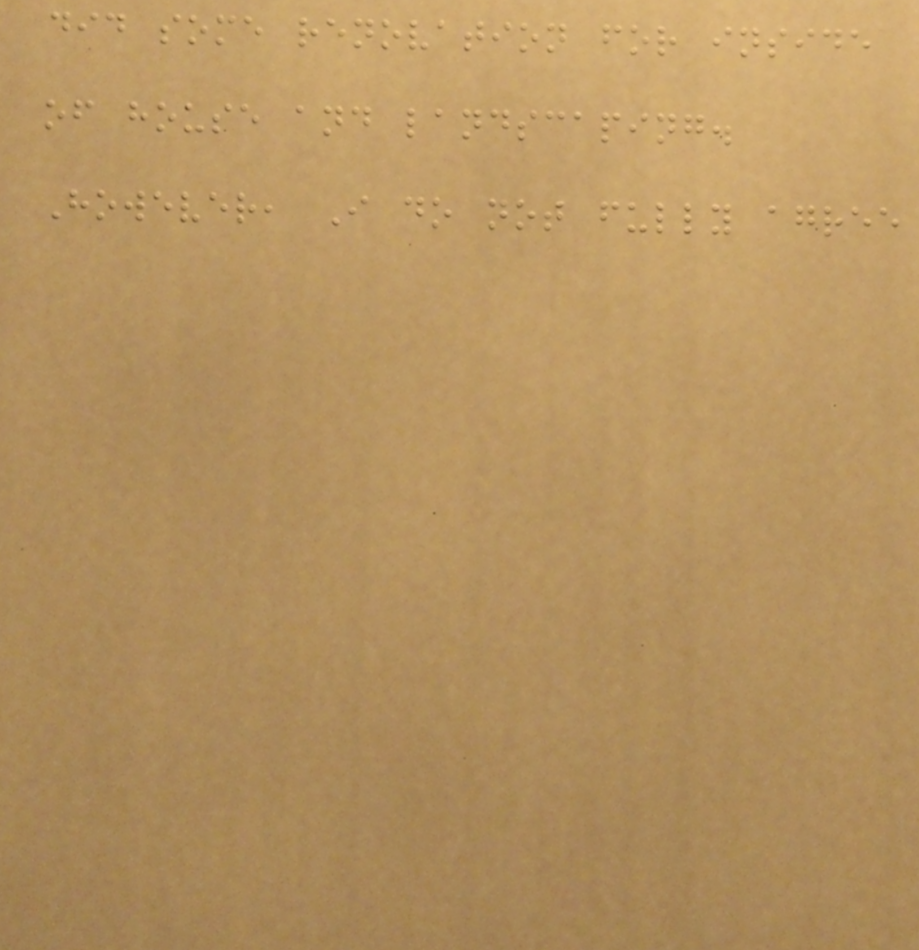did some renovation for inside
of house and landscaping.
However, I do not fully agree
